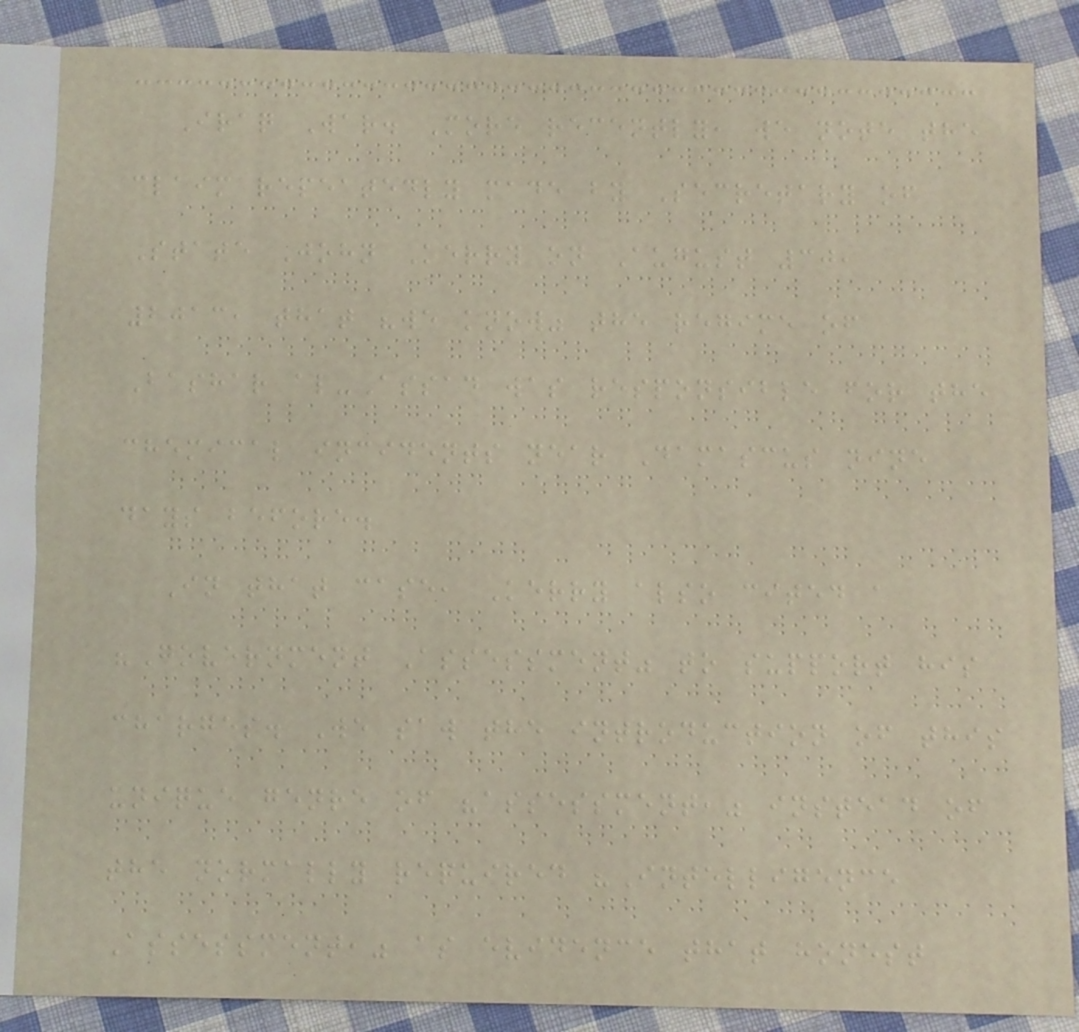Iraq War. More recently, we note the
claim repeatedly made by Secretary of
State John Kerry on August 30,
2013, that "we know" the regime of
Bashar al-Assad was responsible for the
chemical incidents near Damascus nine
days before.
In that case, Kerry also cited a
"Government Assessment" to support his
charges. We saw the introduction of this
unique genre of "assessment," instead of
the normally required "Intelligence
Assessment," as evidence that honest
